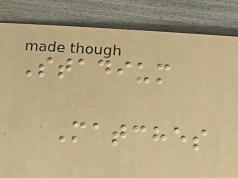Stadium
Matches
